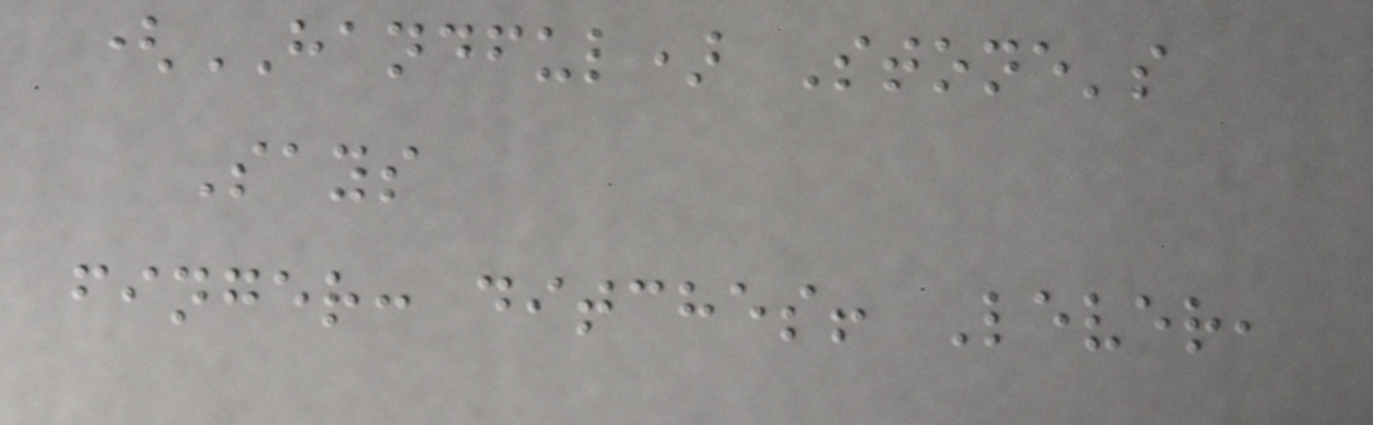(HANDFUL) Stone's
Says
finger: ditches! Lever,
